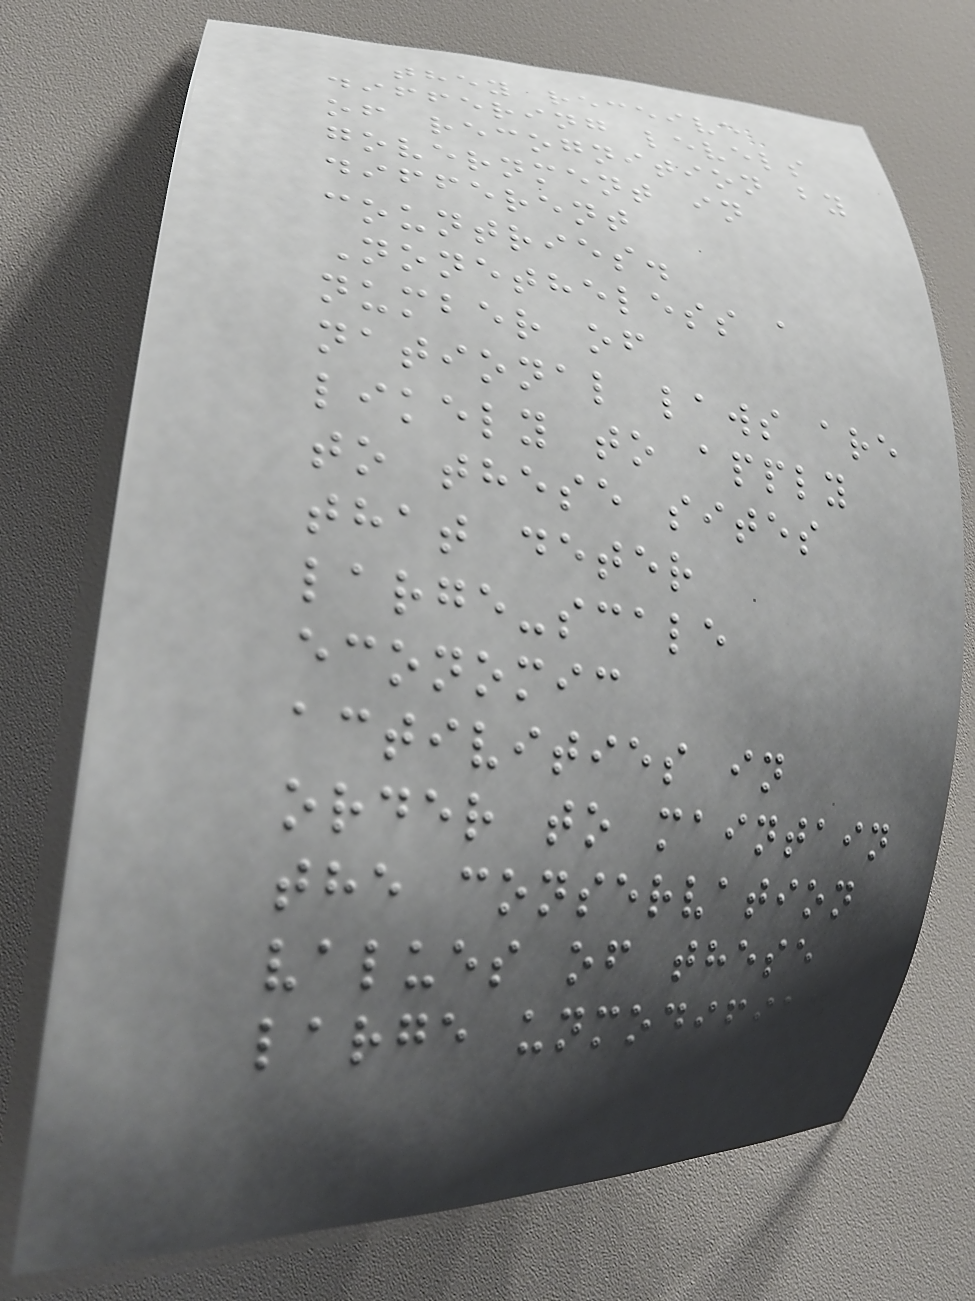they receive
differing levels
of recognition by
government in
different
countries.
Nonetheless a
number of
national laws are
likely to apply
to these sites
that deter
large-scale
economic
activities in
order to maintain
the conservation
values of these
large unmodified
